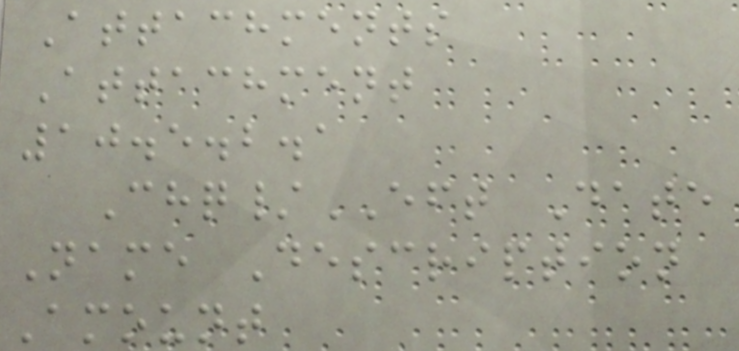Attachments
Attachment
10.5.2.1
Chq/EFT Date
Name Description
Amount
